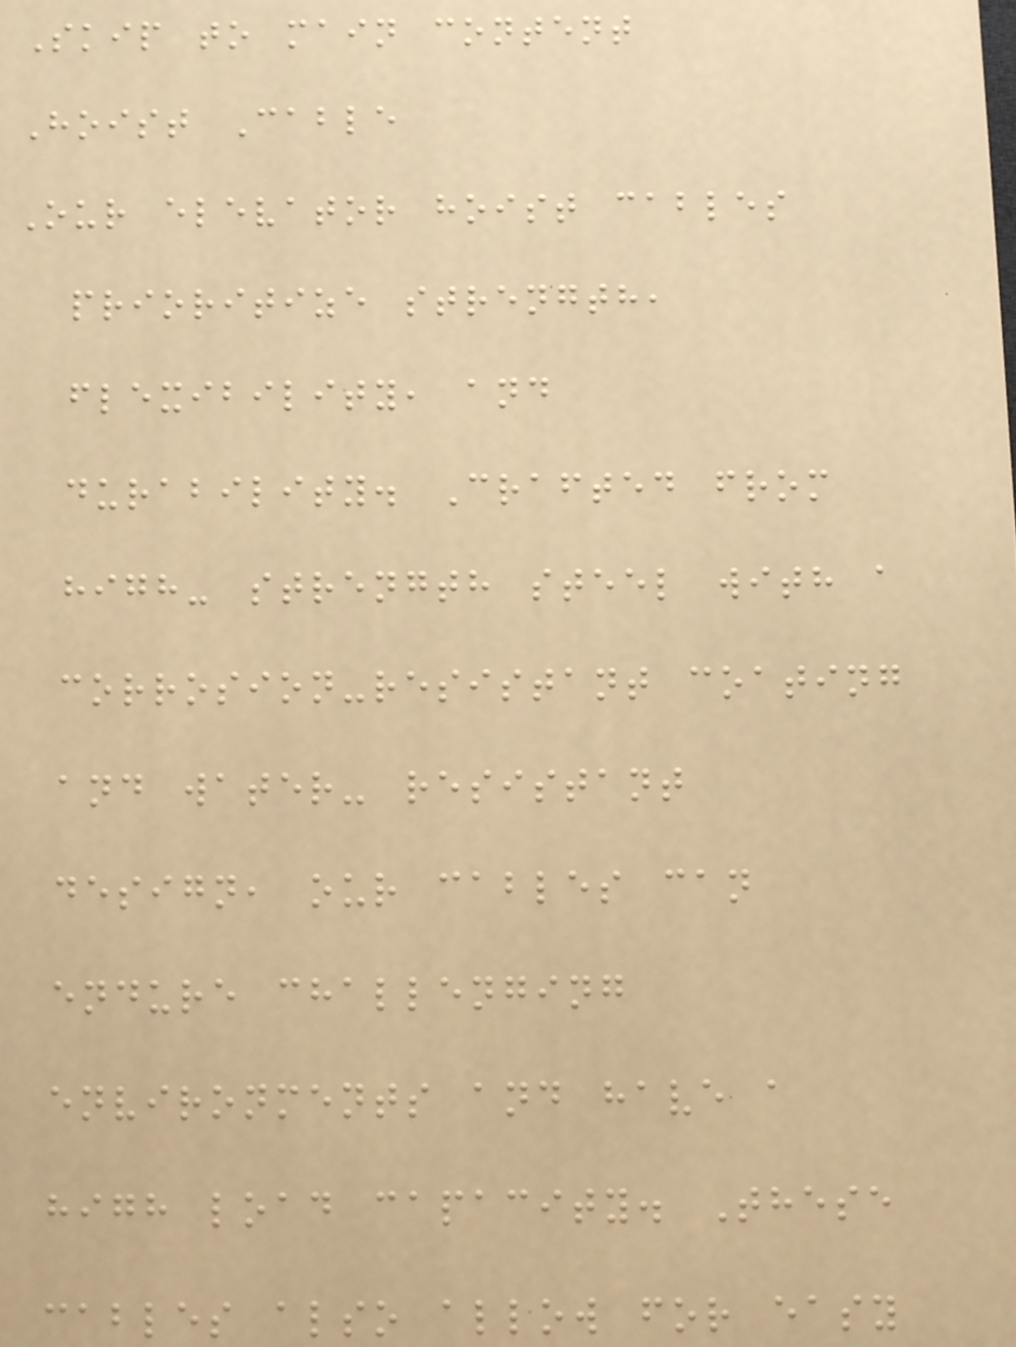Skip to main content
Hoist Cable
Our elevator hoist cables
prioritize strength,
flexibility, and
durability. Crafted from
high- strength steel with a
corrosion-resistant coating
and water- resistant
design, our cables can
endure challenging
environments and have a
high load capacity. These
cables also allow for easy
